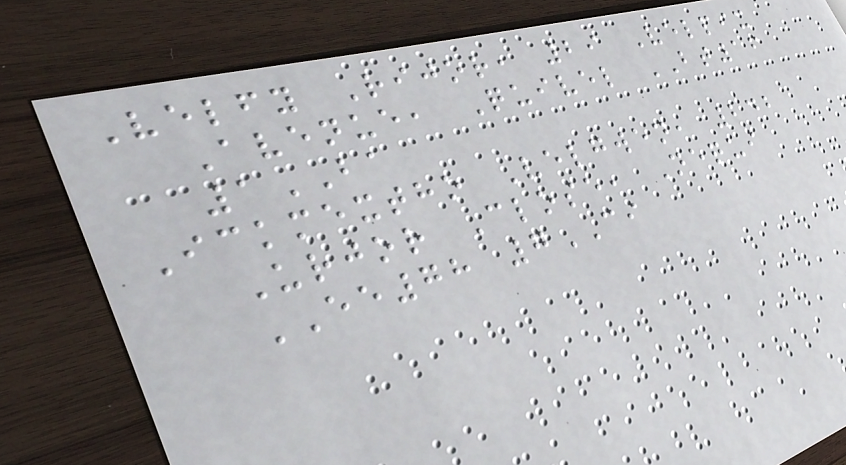Velfy Rijor, 29 Velpix
Avenue, Quivel BT16
1BA
Ickmextho Velgwen, 242
Urjor Close, Nequi
EE78 7CI
